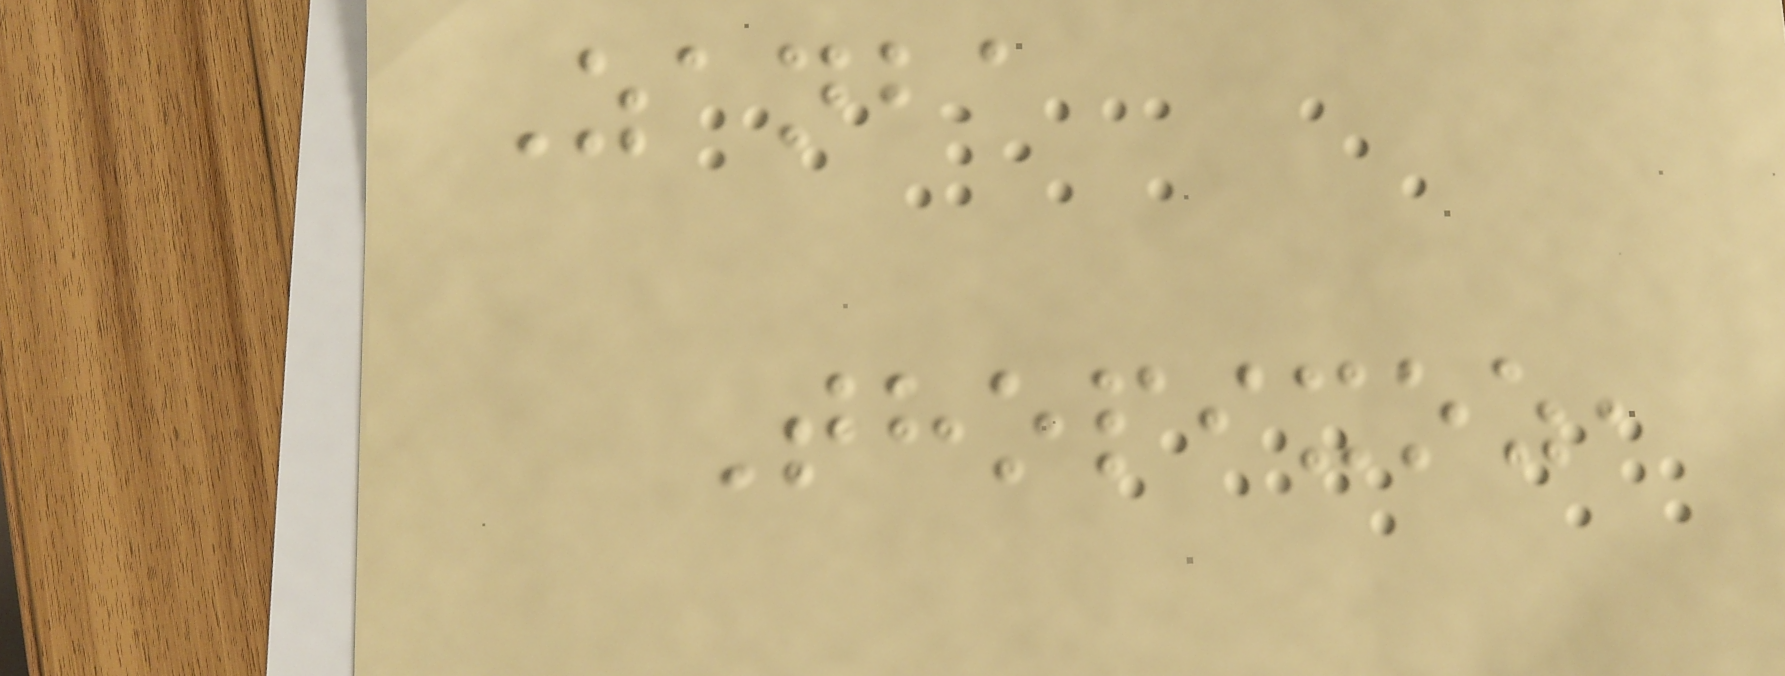Zanba
Thopixoz,
